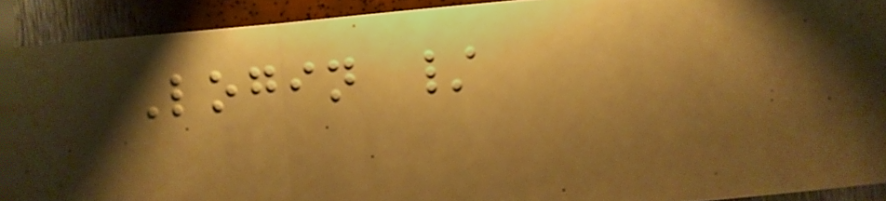Login /
